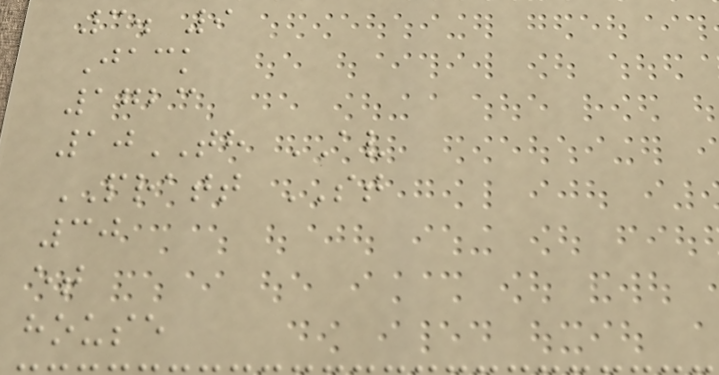3. 9
Jack
1723
10TH AV
PRATT ST
30
et
house
